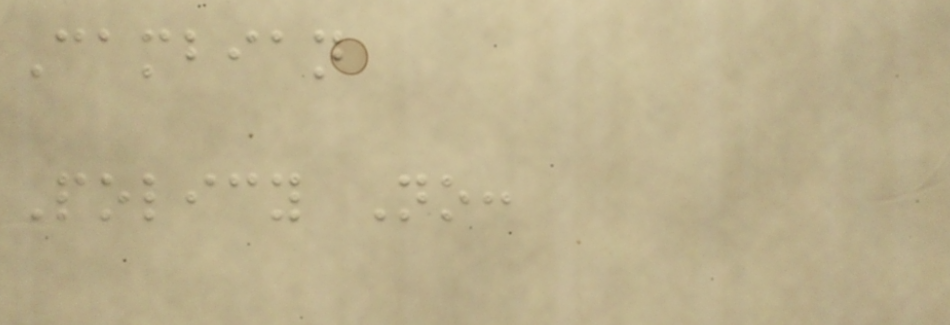Cambian
Policy No:
